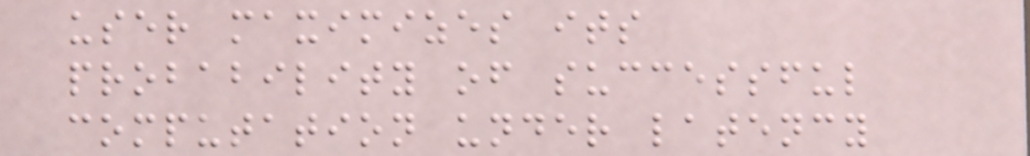user maximizes its
probability of successful
computation under latency
